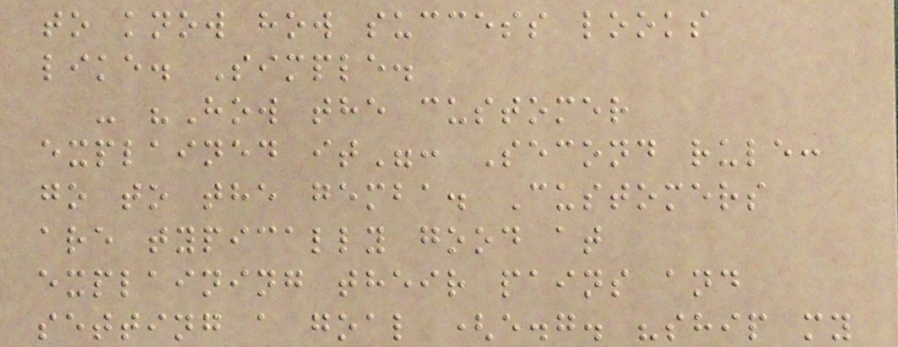to know how success looks
like. Simple.
- "How the customer
explained it": Second rule:
go to the gemba. Customers
are typically good at
explaining their pains and
setting a goal (e.g. "ship my
